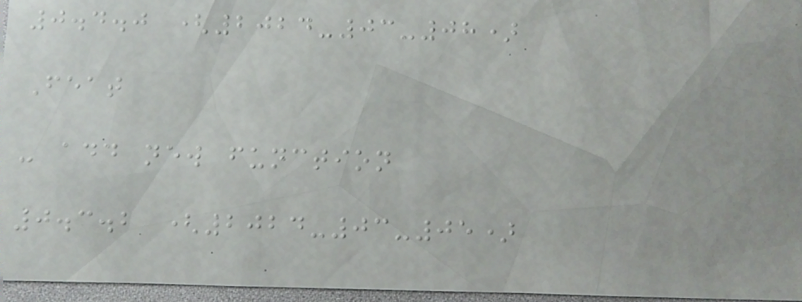0.4.0 (2024-03-08)
Feat
- add new function
0.3.2 (2024-03-05)
